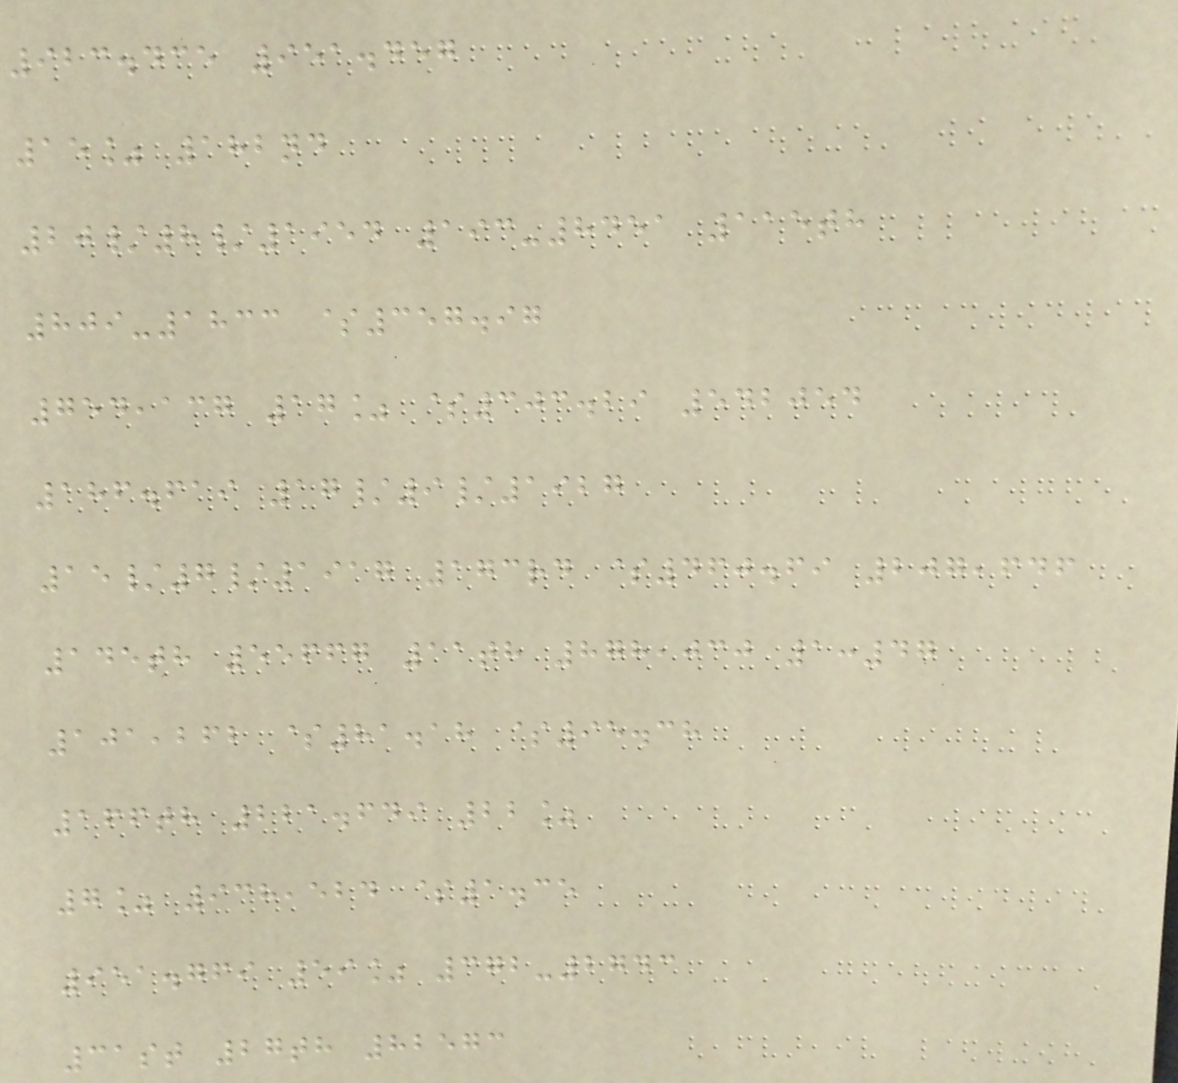923.435 951.457
15% 182nd
20/8/1954 193-8451 115th
809-1833 $357.97
754,137 17% $303.29 542054
186.619 17/9/1927
15/7/1917 173rd $460.69 207,646
145th 55667 11th 878,030 1:47
101,262 $81.18 $95.38
166th 221.649 22%
7% 938,524 $1.35
951.769 59% 372-2743
31st 27th 82573
